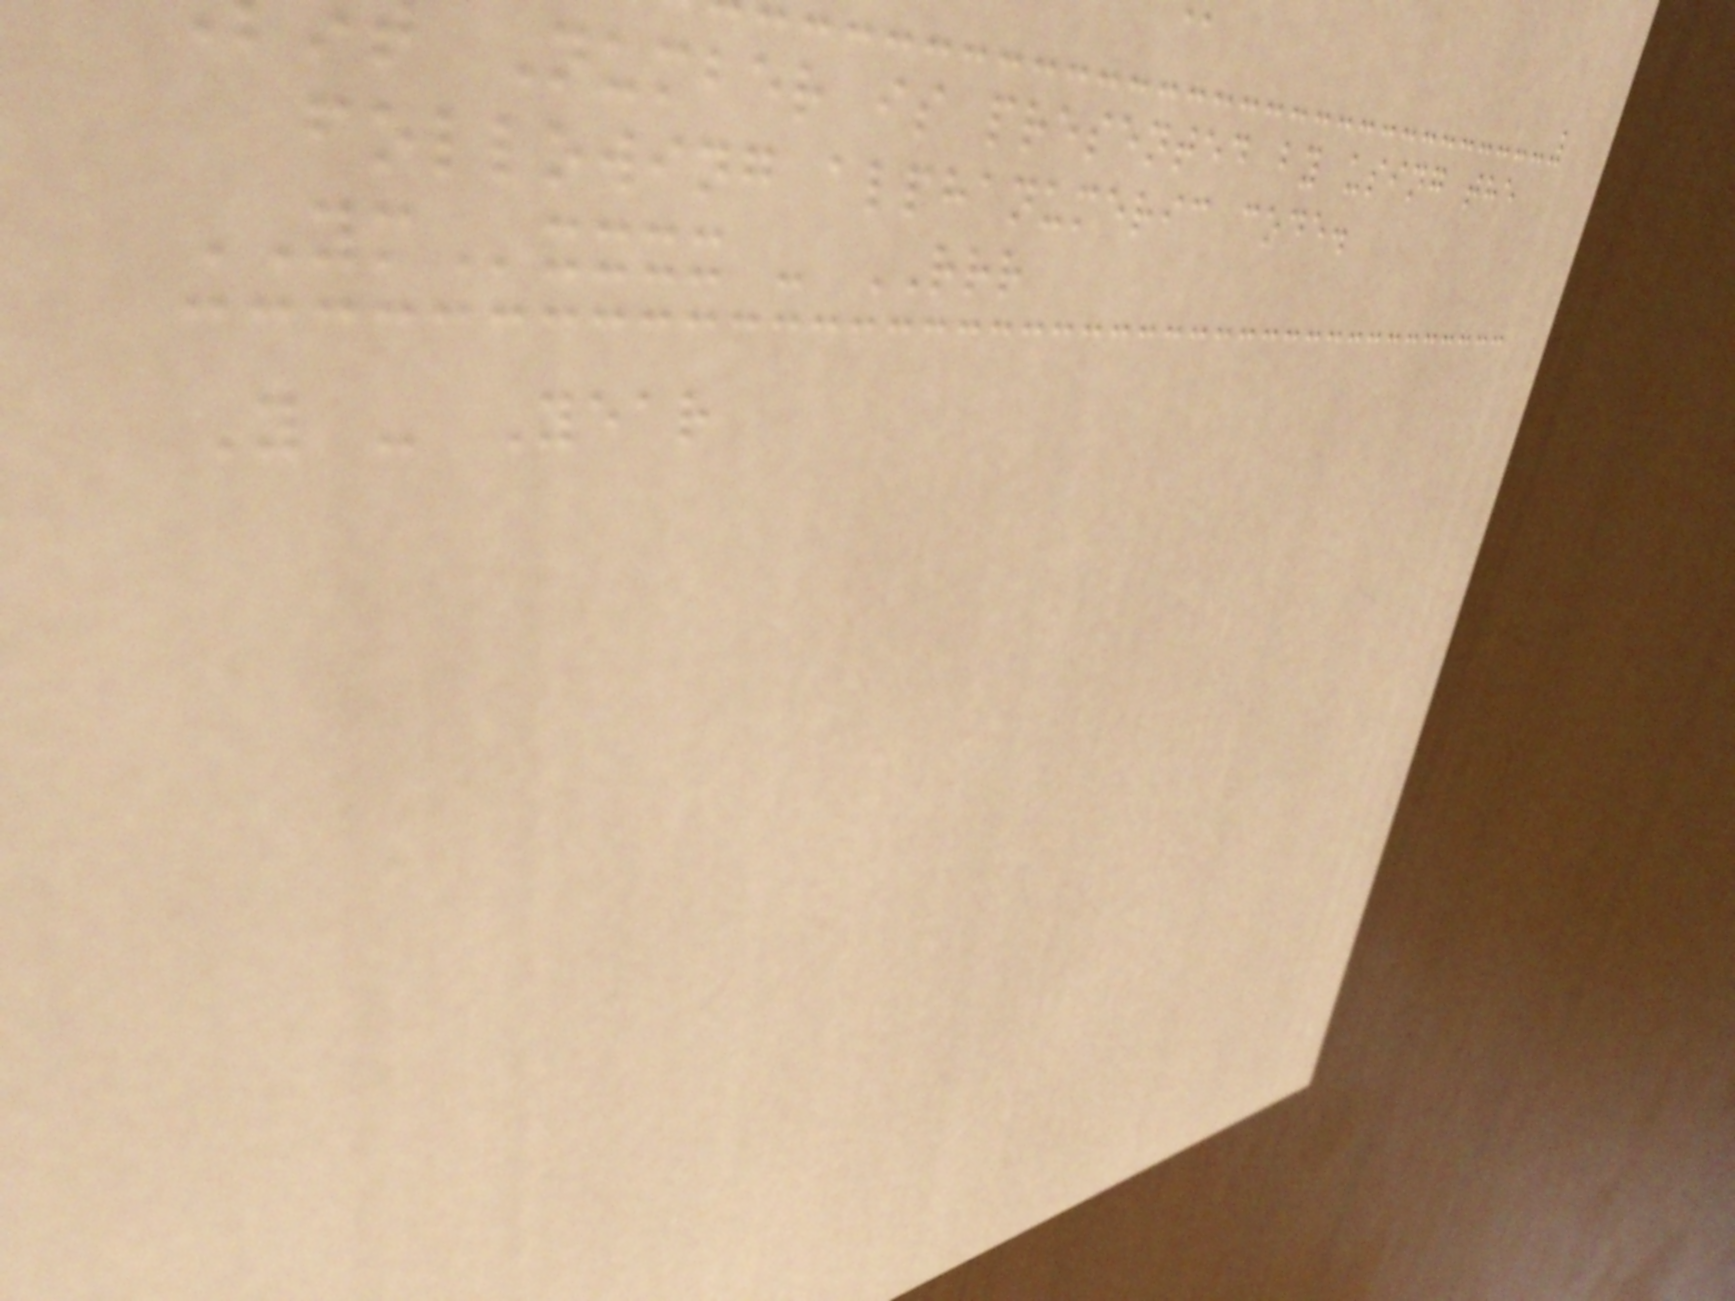Number is presented by using the
following alphanumeric code.
YMxxxx - RRR
Y - Year
